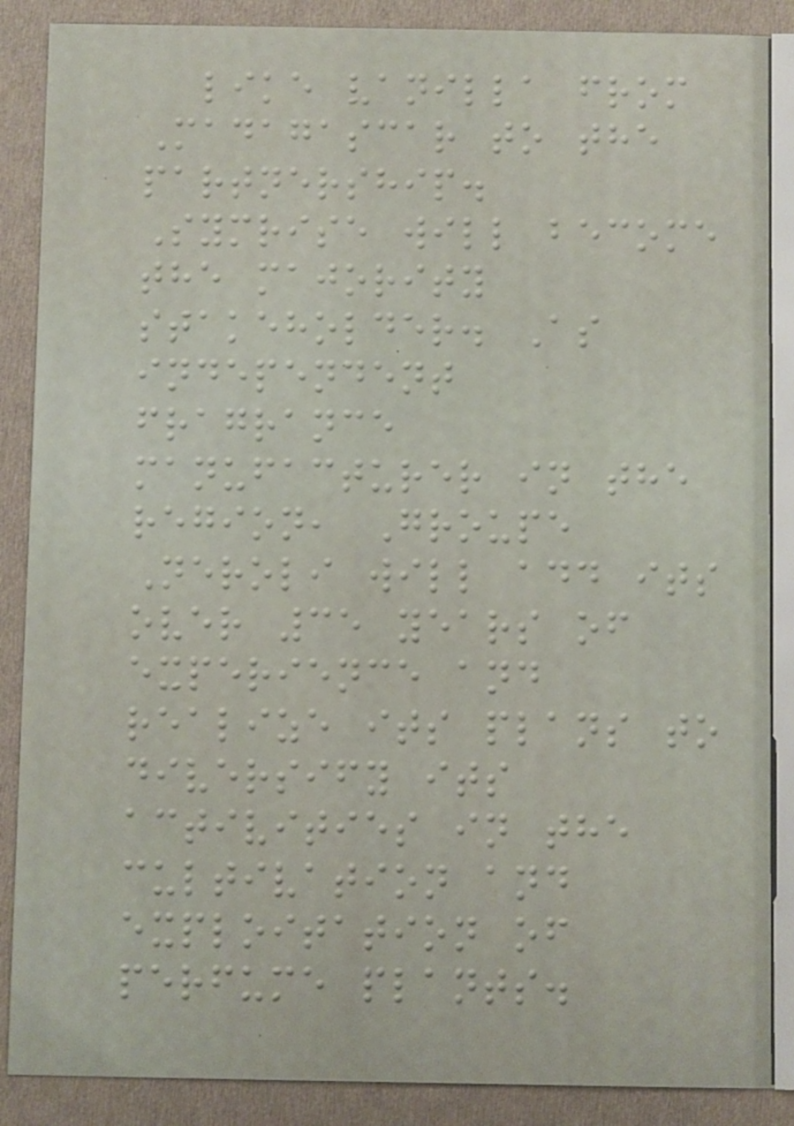like vanilla from
Madagascar to the
partnership.
Symrise will become
the majority
stakeholder. As
independent
fragrance
manufacturer in the
region, Groupe
Neroli will add its
over 35 years of
experience and
realize its plans to
diversify its
activities in the
cultivation and
exploitation of
perfume plants.
